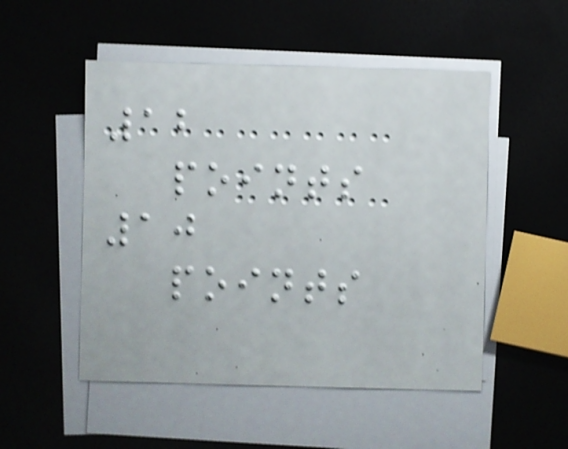12
points
10
points
